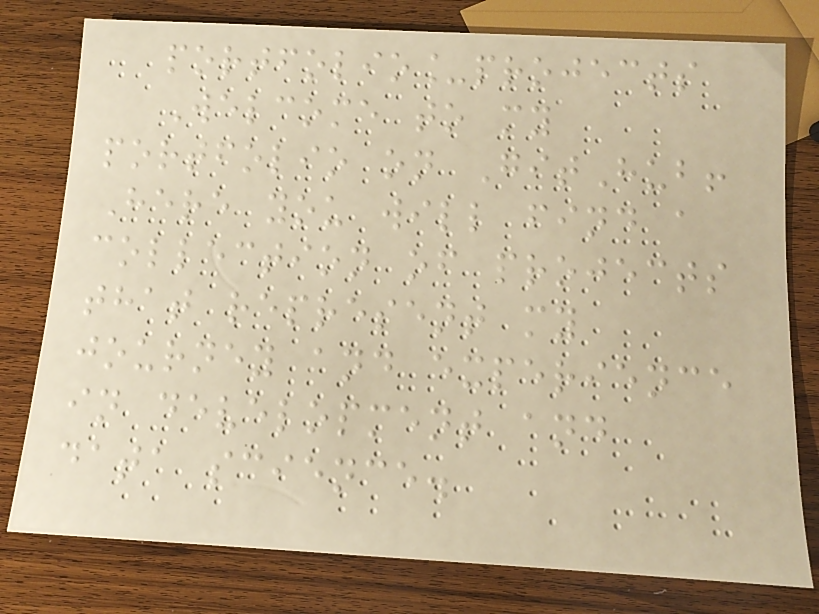portfolio_projects
Welcome to my
portfolio on GitHub!
Here you will find a
collection of projects
that represent my
journey and experience
in development and
data science.
